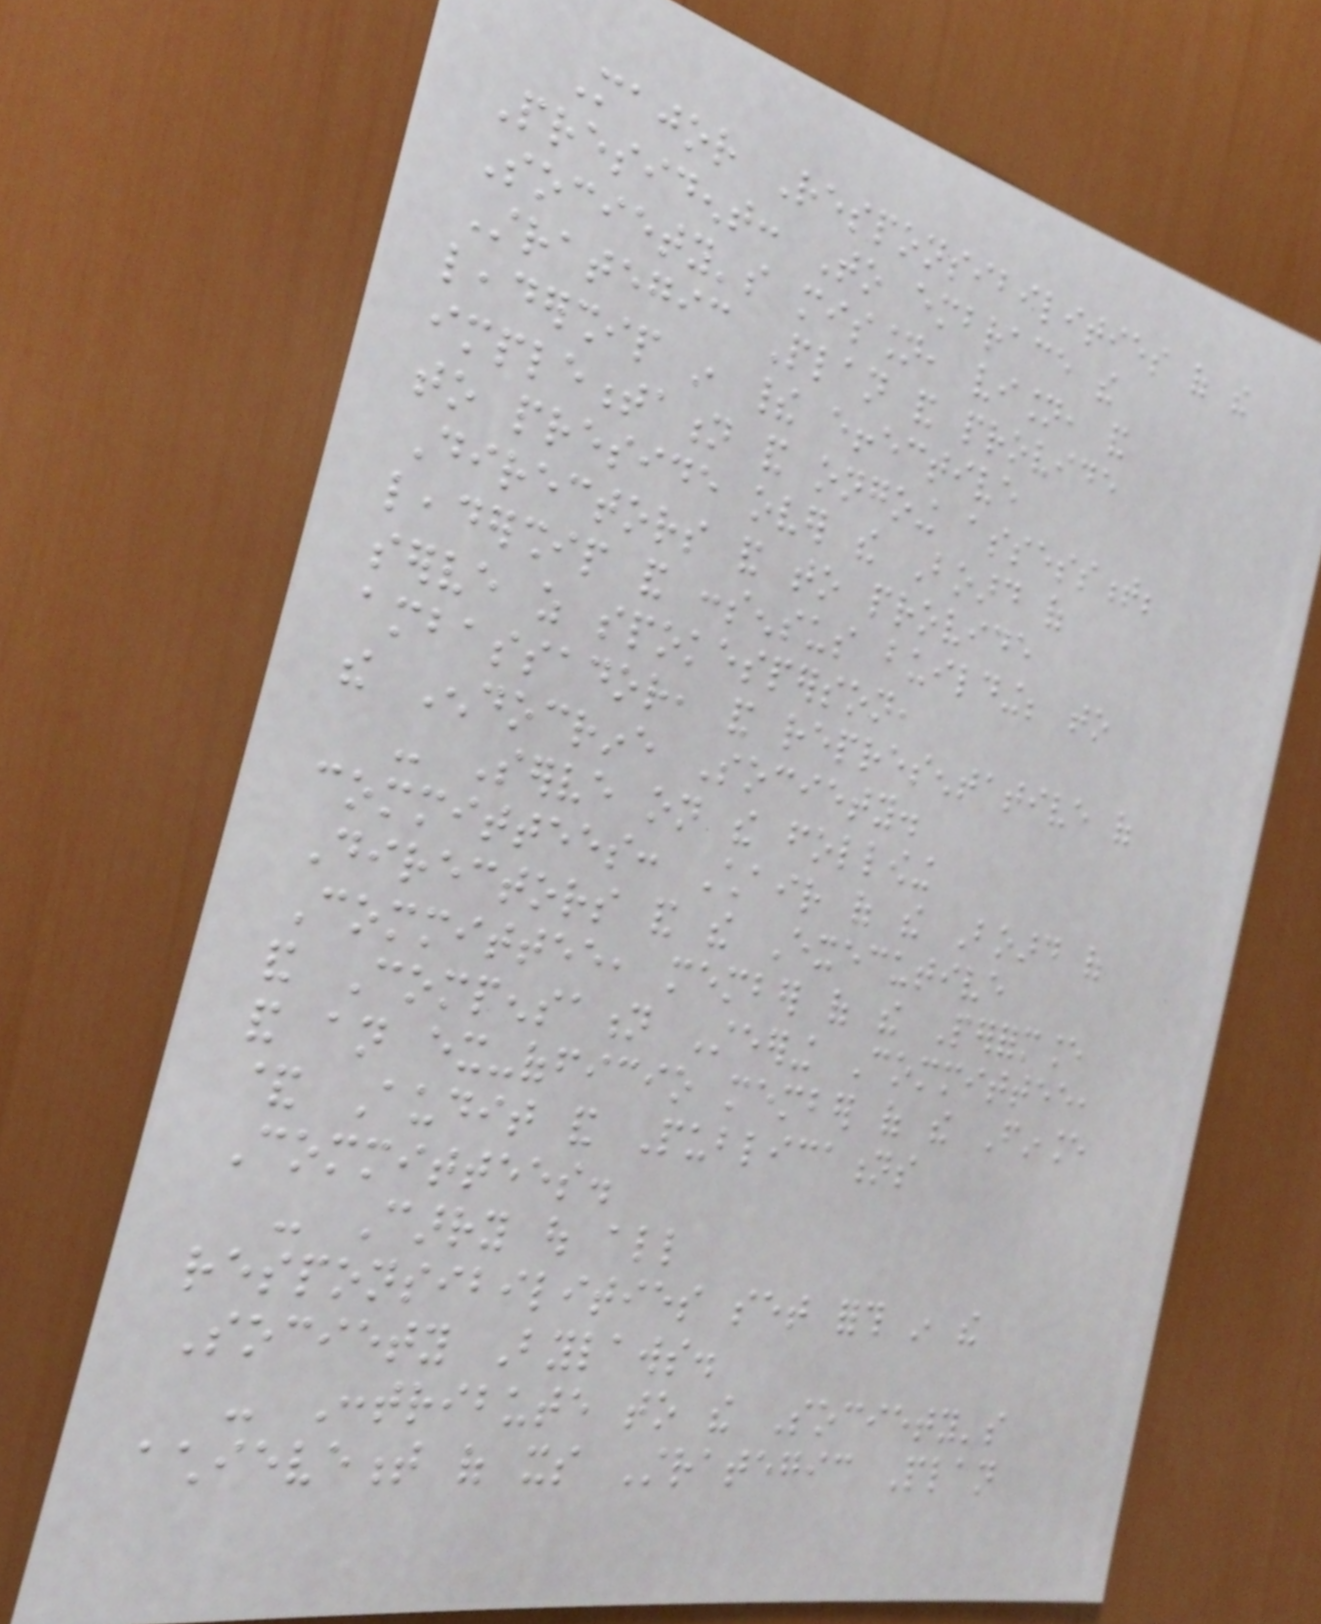Major Responsibilities of the
President: To embrace the
Society's mission, vision, and
Strategic Plan and provide
leadership in their effective
implementation and ongoing assessment;
to preside over the Board of
Directors and to provide
leadership and consensus building; to
serve as spokesperson,
ambassador, and representative of
the Endocrine Society.
- Serve on the following
committees: Chair of the Board of
Directors and the Executive
Committee, member of the Performance
and Compensation Steering Committee,
and an ex-officio member of the Finance
& Audit and Publications
Committees.
- Carry out all
responsibilities set forth in the
Society Bylaws.
- Contribute to the Society's
achievement of its Strategic Plan
